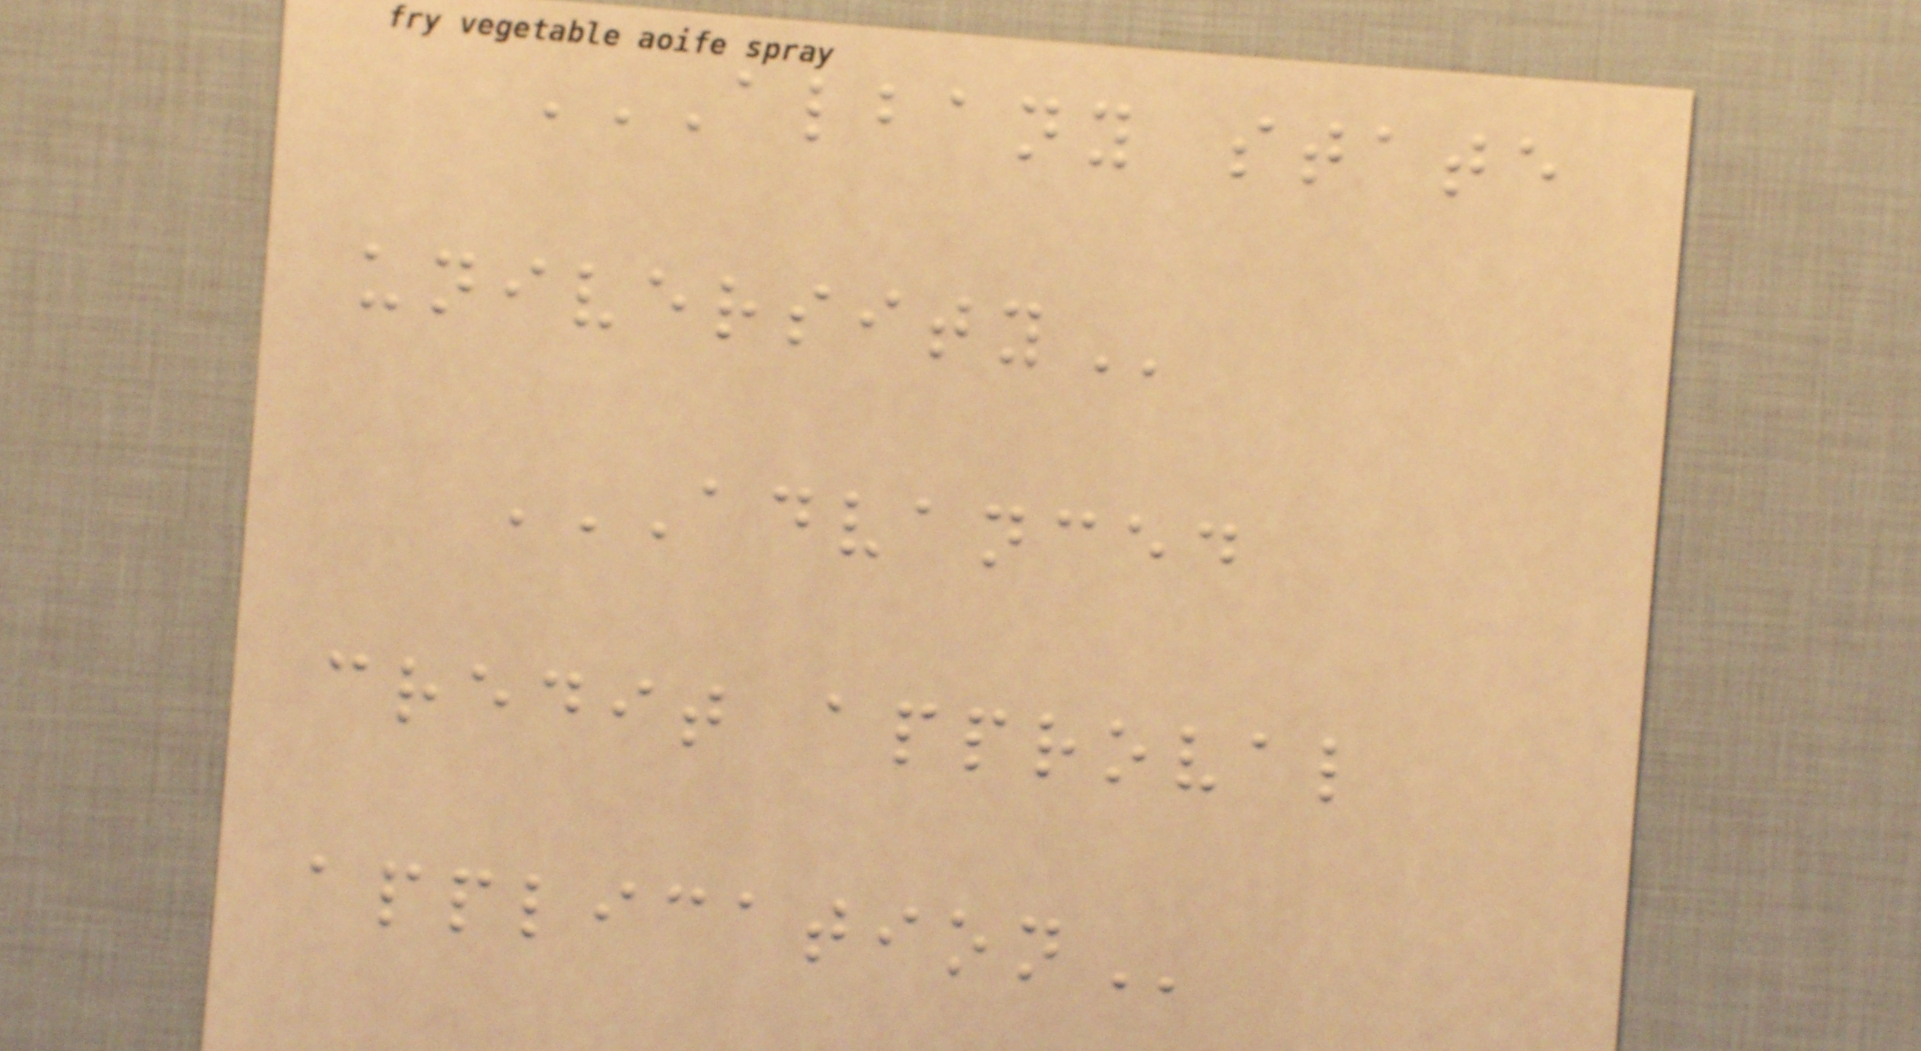ALBANY STATE
UNIVERSITY
ADVANCED
CREDIT APPROVAL
APPLICATION
